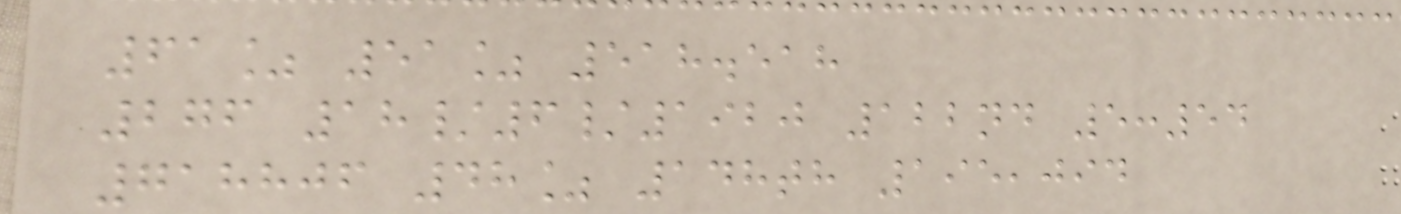61% 51% 518.518
276 18/6/1920 122nd 5:54
718806 48% 148th 195,094
